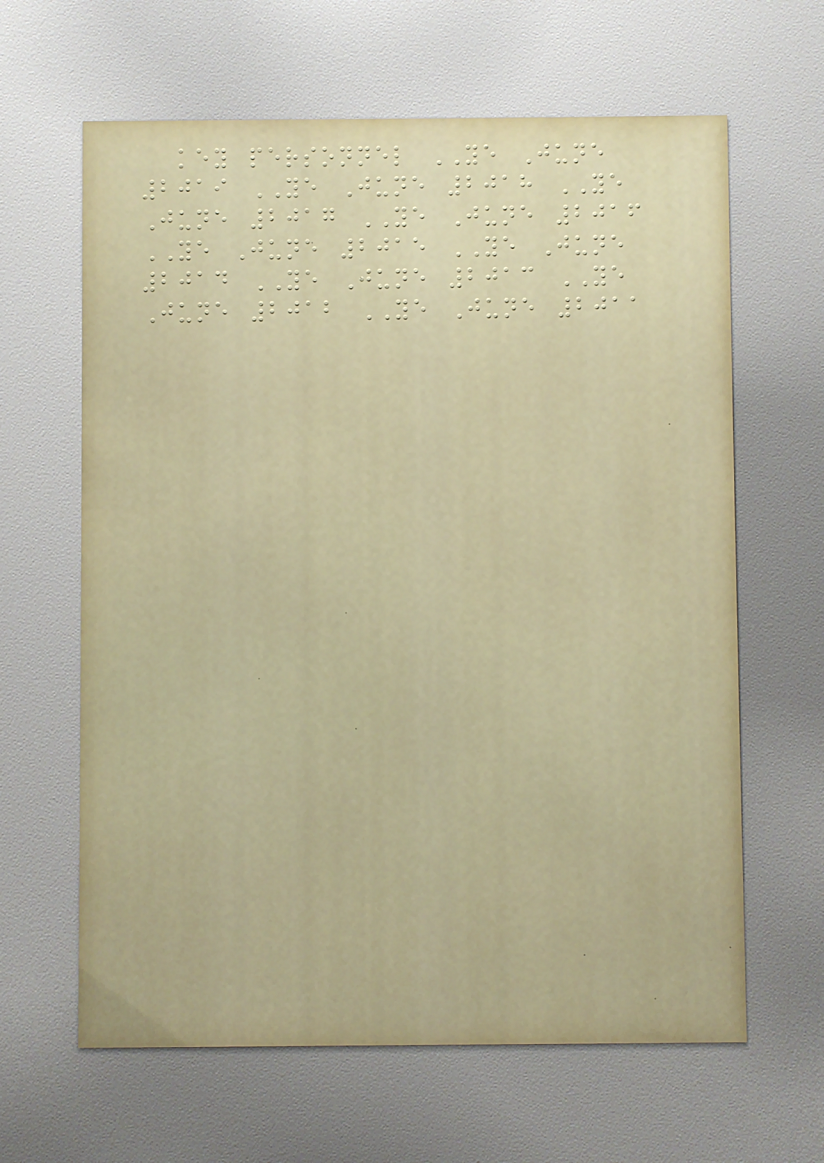key personnel YE June
2019 YE June 2018 YE
June 2017 YE June 2016
YE June 2015 YE June
2014 YE June 2013 YE
June 2012 YE June 2011
